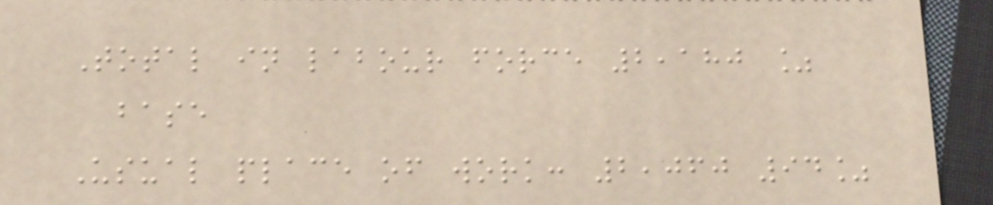Total in labour force 2,180 %
base
Usual place of work: 2,060 94%
